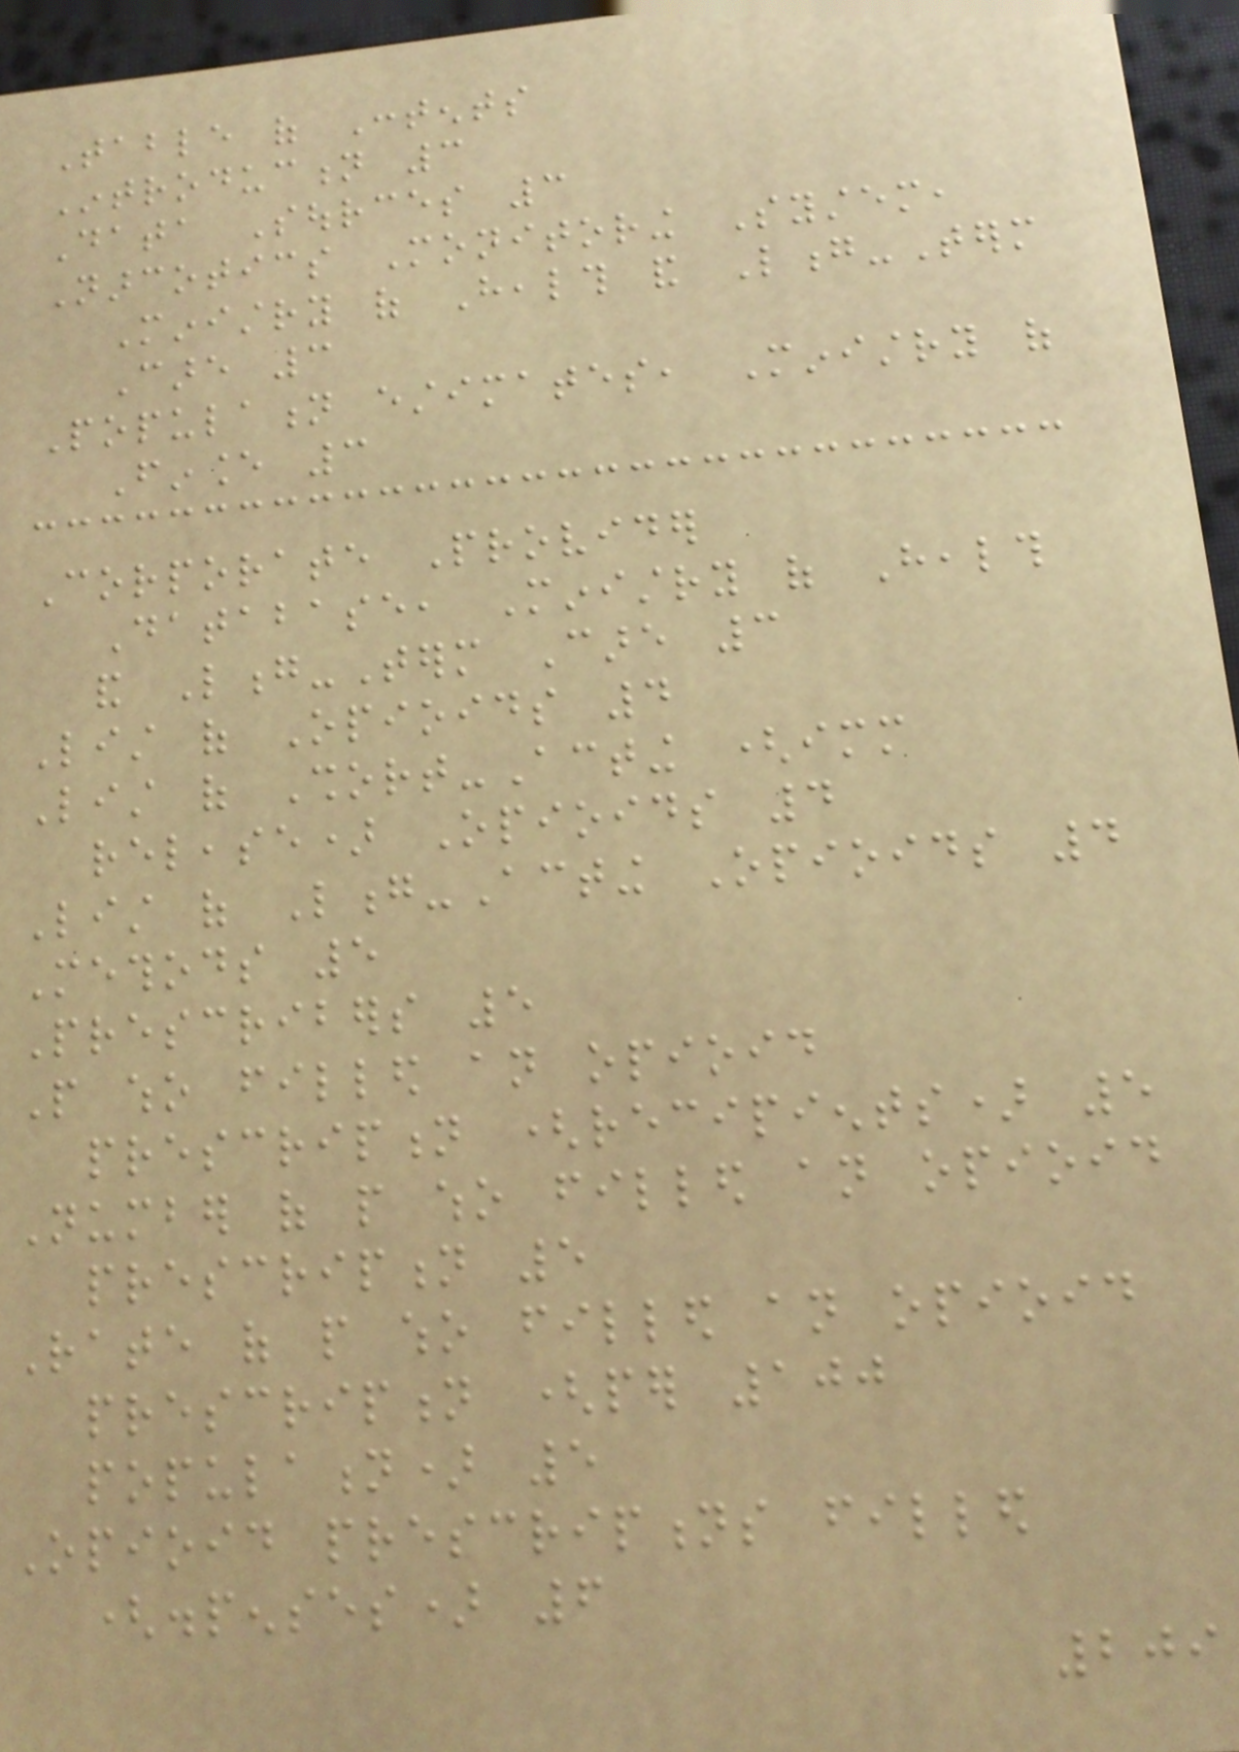Table of Contents
Introduction 3
Data Sources 3
Narcotics Monitoring System,
Ministry of Health and Long-Term
Care 3
Population estimates, Ministry of
Finance 3
Corporate Provider
Database, Ministry of Health
and Long-Term Care 3
List of Opioids 4
List of Short-Acting (immediate
release) Opioids 4
List of Long-Acting Opioids 4
Methods 5
Prescribers 5
People who filled an opioid
prescription (recipients) 5
Number of people who filled an opioid
prescription 5
Rate of people who filled an opioid
prescription (per 100
population) 5
Opioid prescriptions filled
(dispenses) 6
209
